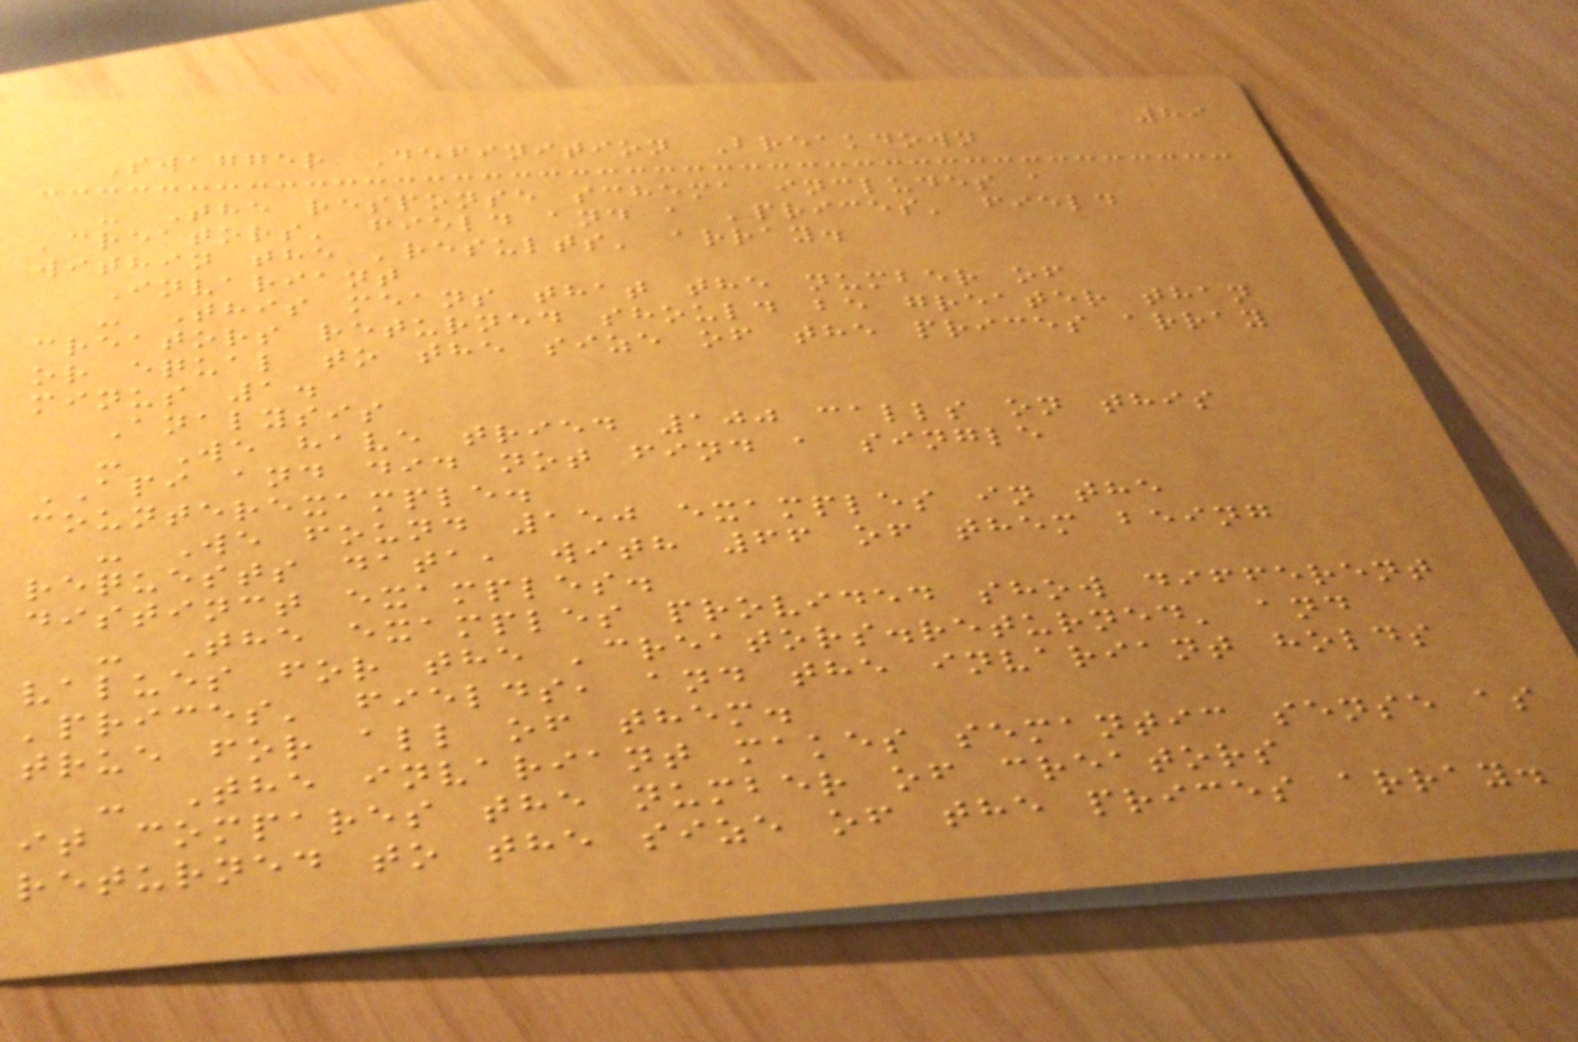89
Swagger Definition Breakdown
- The response schema includes a
'creators' field and a 'prices' field
within the 'results' array.
Invariant
- This means that the number of
creators returned should be greater than
or equal to the size of the prices array
minus 1.
Analysis
- We have tried 100 calls on this
API and did not find a single
counterexample.
- We found 150 examples in the
requests data, with 66 of them being
distinct examples.
- The examples provided show different
values for the 'creators.returned' and
'prices' fields, and the invariant holds
true for all of them.
- The invariant makes semantic sense as
it compares the number of creators
returned to the size of the prices array.
